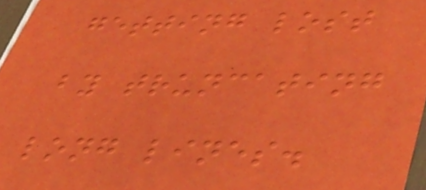getting lost
by truncating
long lines.
